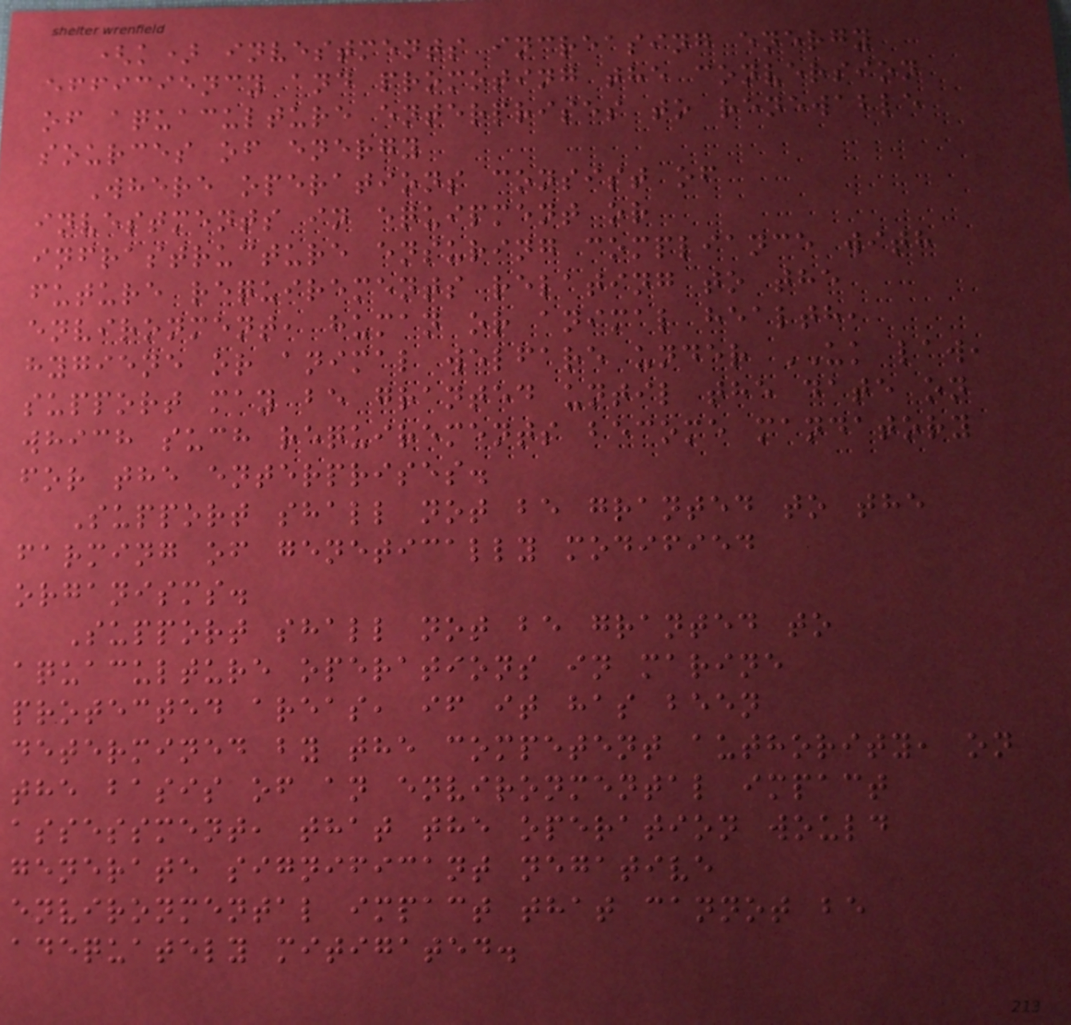(k) investments increasing energy
efficiency and promoting the conversion
of aquaculture enterprises to renewable
sources of energy
Where operations consist of
investments in equipment or
infrastructure ensuring compliance with
future requirements relating to the
environment, human or animal health,
hygiene or animal welfare under UK law,
support may be granted until the date on
which such requirements become mandatory
for the enterprises.
Support shall not be granted to the
farming of genetically modified
organisms.
Support shall not be granted to
aquaculture operations in marine
protected areas, if it has been
determined by the competent authority, on
the basis of an environmental impact
assessment, that the operation would
generate significant negative
environmental impact that cannot be
adequately mitigated.
